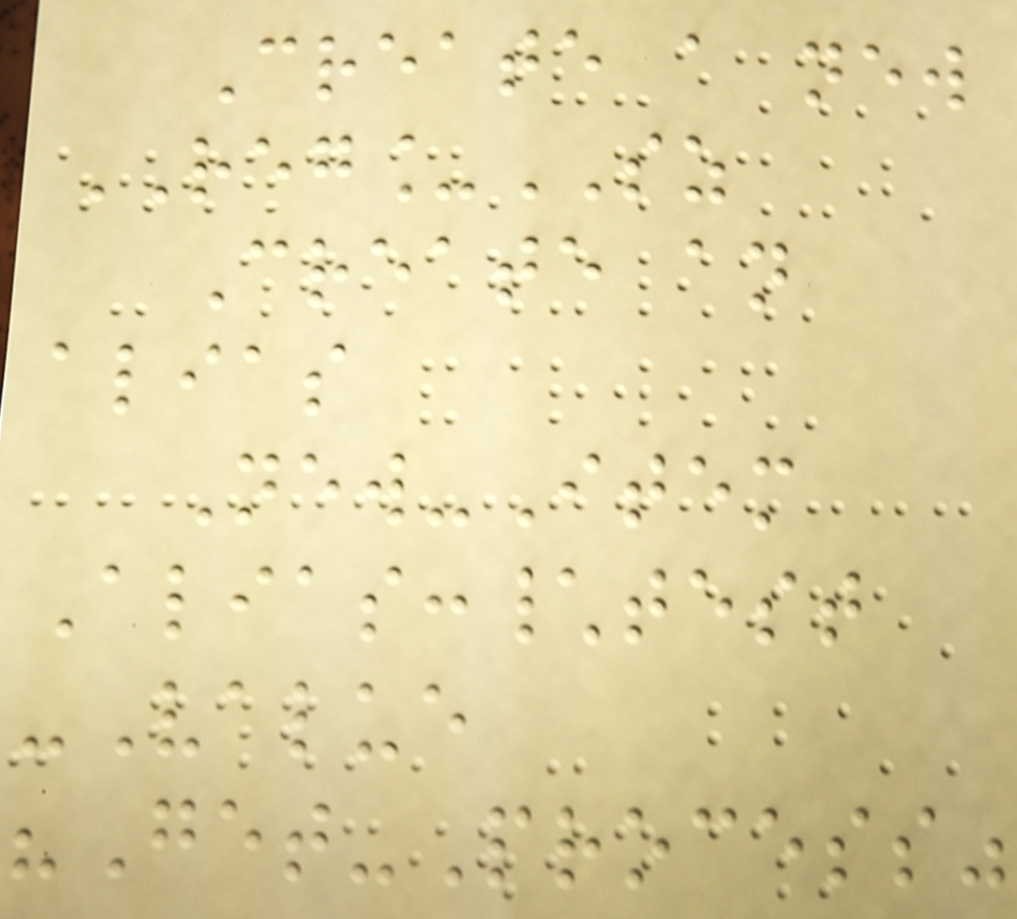Create a new
REG_SZ
Create an
alias
New-Item
Alias:\test
-Value
"Get-Process"
